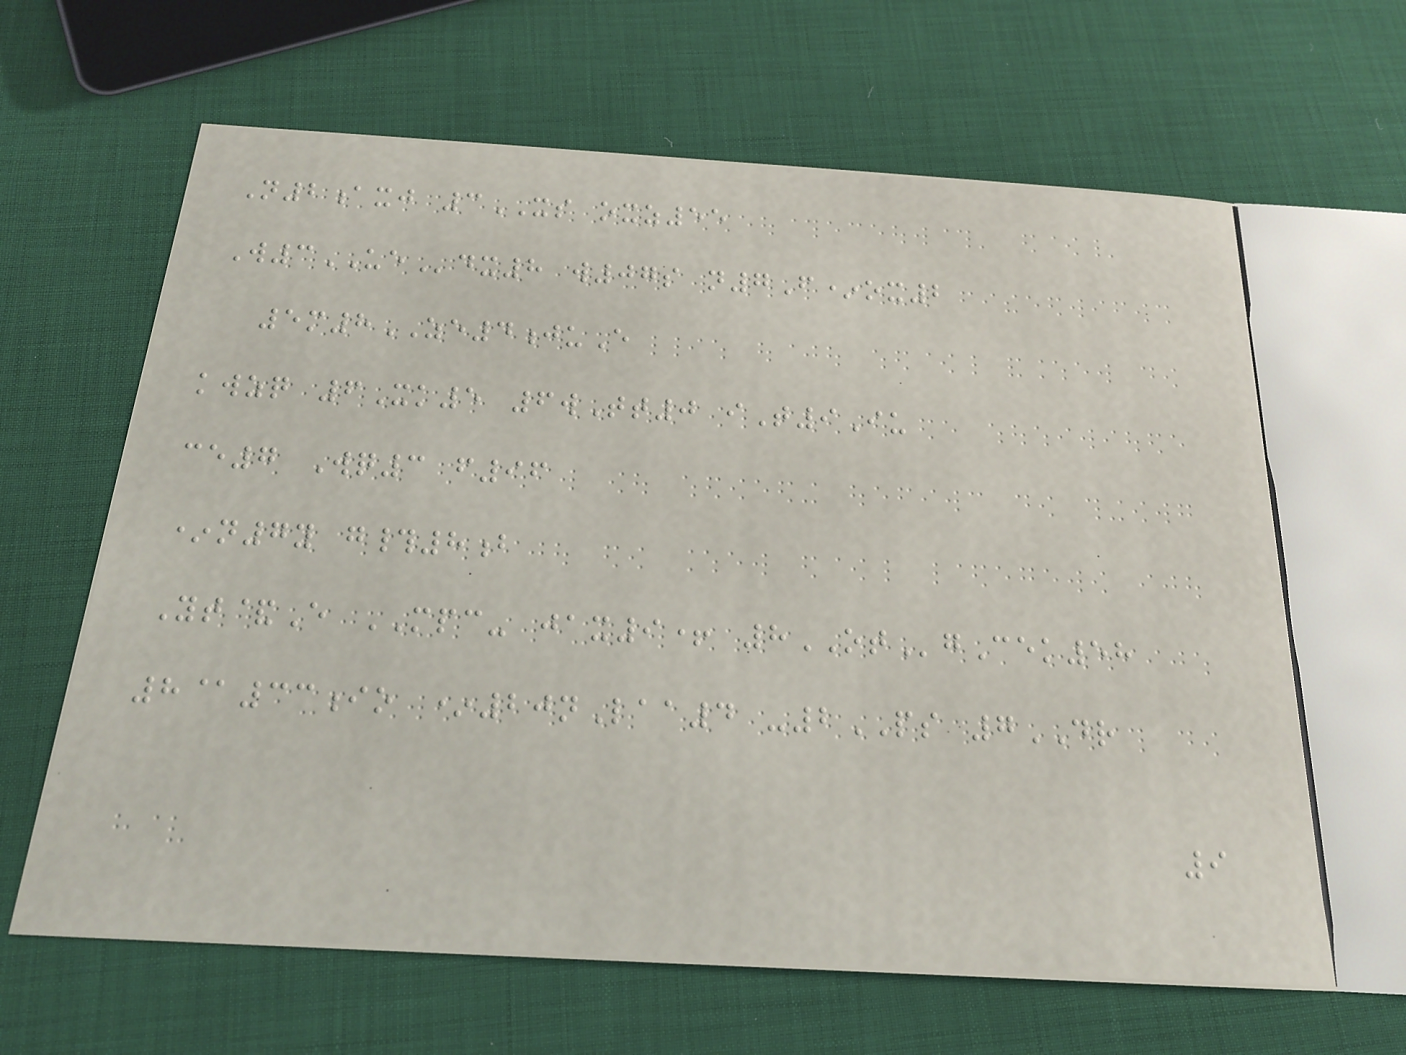N2axj 3XS oxz55
W3UEdx8 w07s n7F*ox2
5m8ZE4juE
kwzq 6Xk5 6wTt0 iT9Iu
ce7 Wq3 f96
*n7y g#8b
Yt&E MPC- jax9+ 8OTgCek58
8@33io *20nLaa4 -2PS 7DR
9
